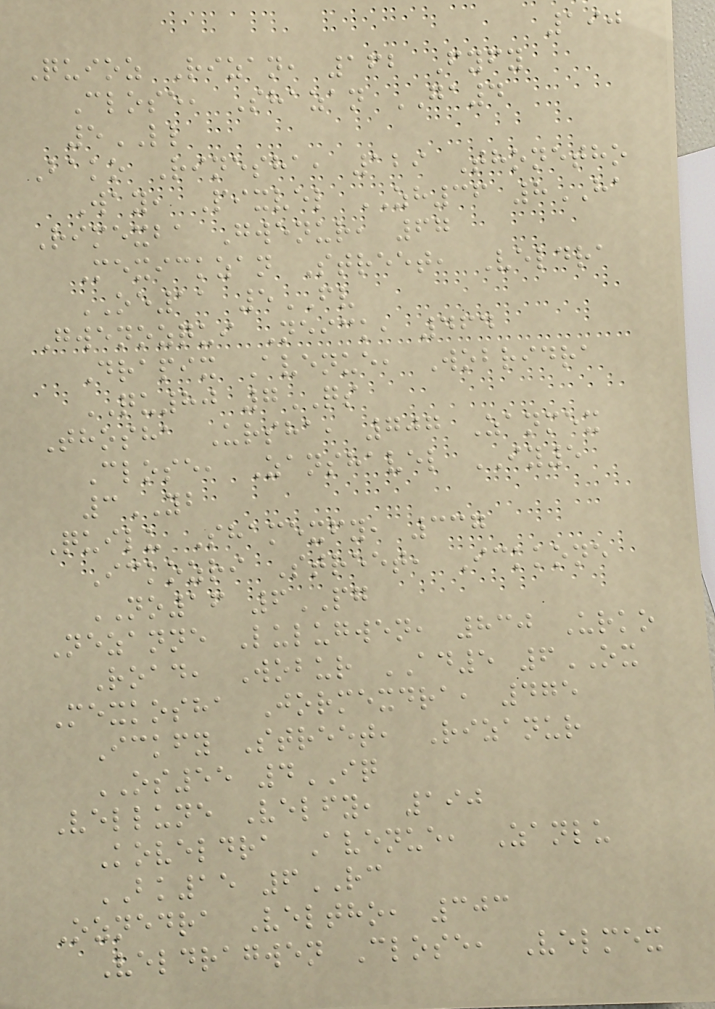190
Quioz Rizan, 162 Fyfy
Close, Shazan GA4
5LL
Bako Rinesha, 129 Thonetho
Way, Pixvel ZH36 8HA
Rimexba Gwenur, 67
Mexickzan Street, Veldra
OE11 5FV
Gwenozqui Neick, 464
Drapix Avenue, Wobridra
QU80 7QS
Thosha Ursha, 707 Zanmex
Close, Zanshavel IY5
3YB
Quilu Shamexfy, 337
Ickozri Street, Ickkone
NO16 6PG
Nezanne Lulugwen, 830 Urko
Road, Wobur AD5 6OX
Mexkosha Jormexdra, 475
Ickfy Street, Rizanur
OS55 4IQ
Vellune Velfy, 190
Koveldra Avenue, Zanlu
BK15 6RC
Oznedra Veltho, 303
Veldragwen Close, Velmex
